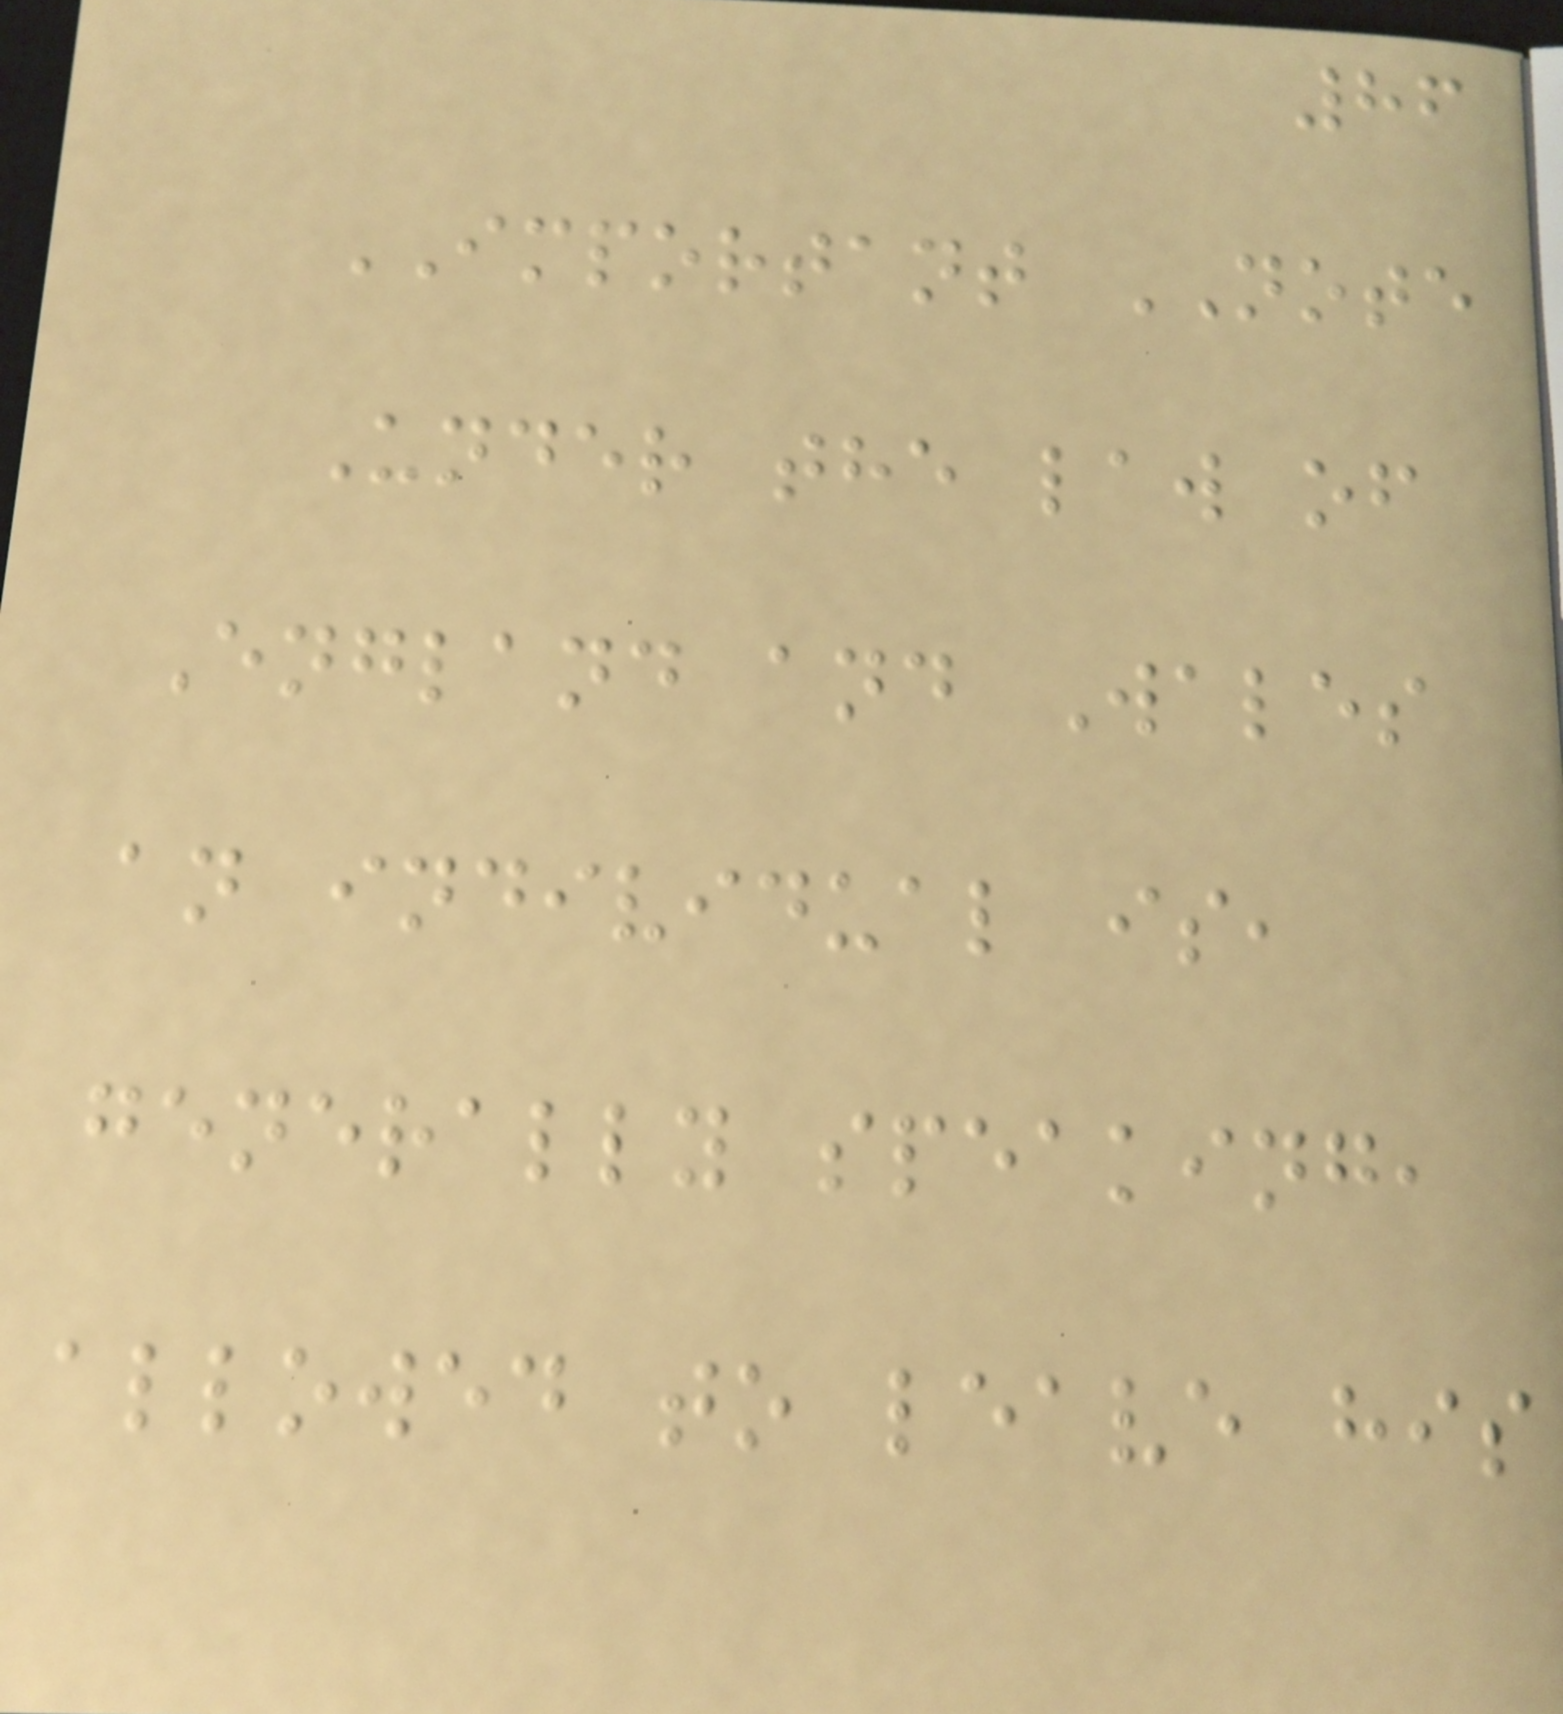86
IMPORTANT NOTE
Under the law of
England and Wales
an individual is,
generally speaking,
allowed to leave his
